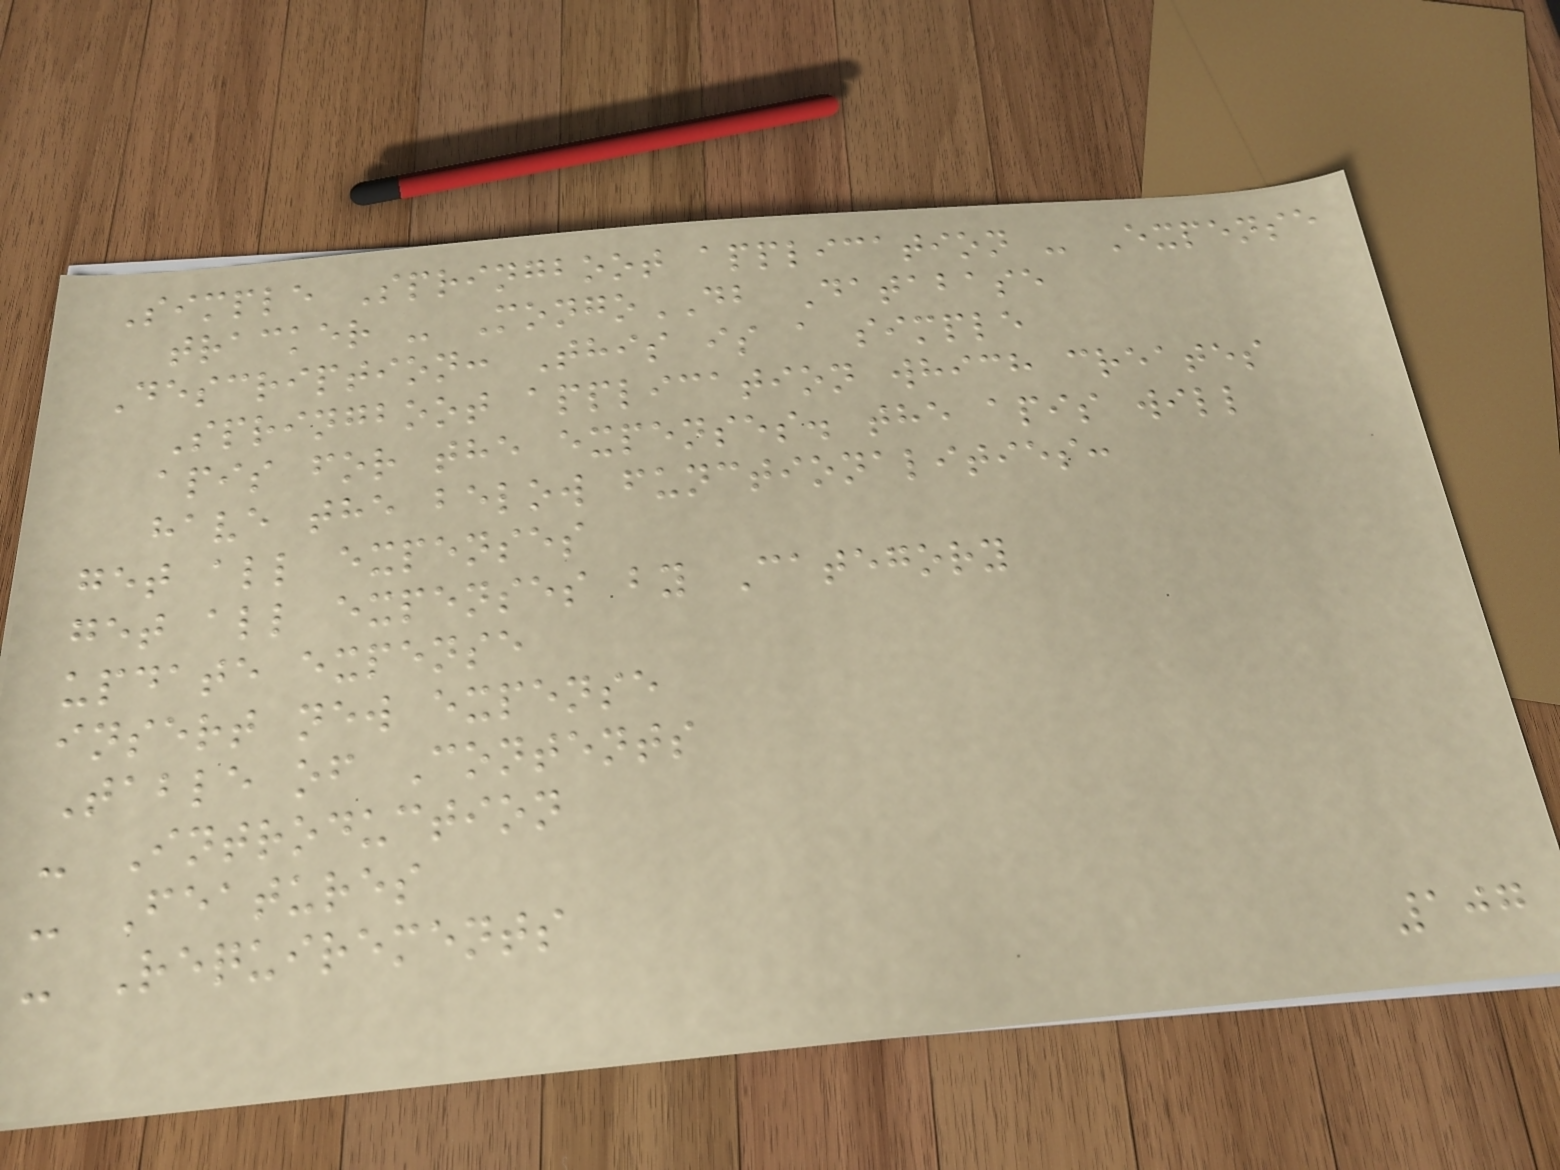Simple Springboot application - Expense
tracker - MongoDB Database
Description: This is a simple
Springboot application which creates
apis for the expenses. the apis will
have the below functionalities:
get all expenses
get all expenses by Category
update expense
insert new expense
Table of Contents
- Introduction
- Features
- Requirements
107
